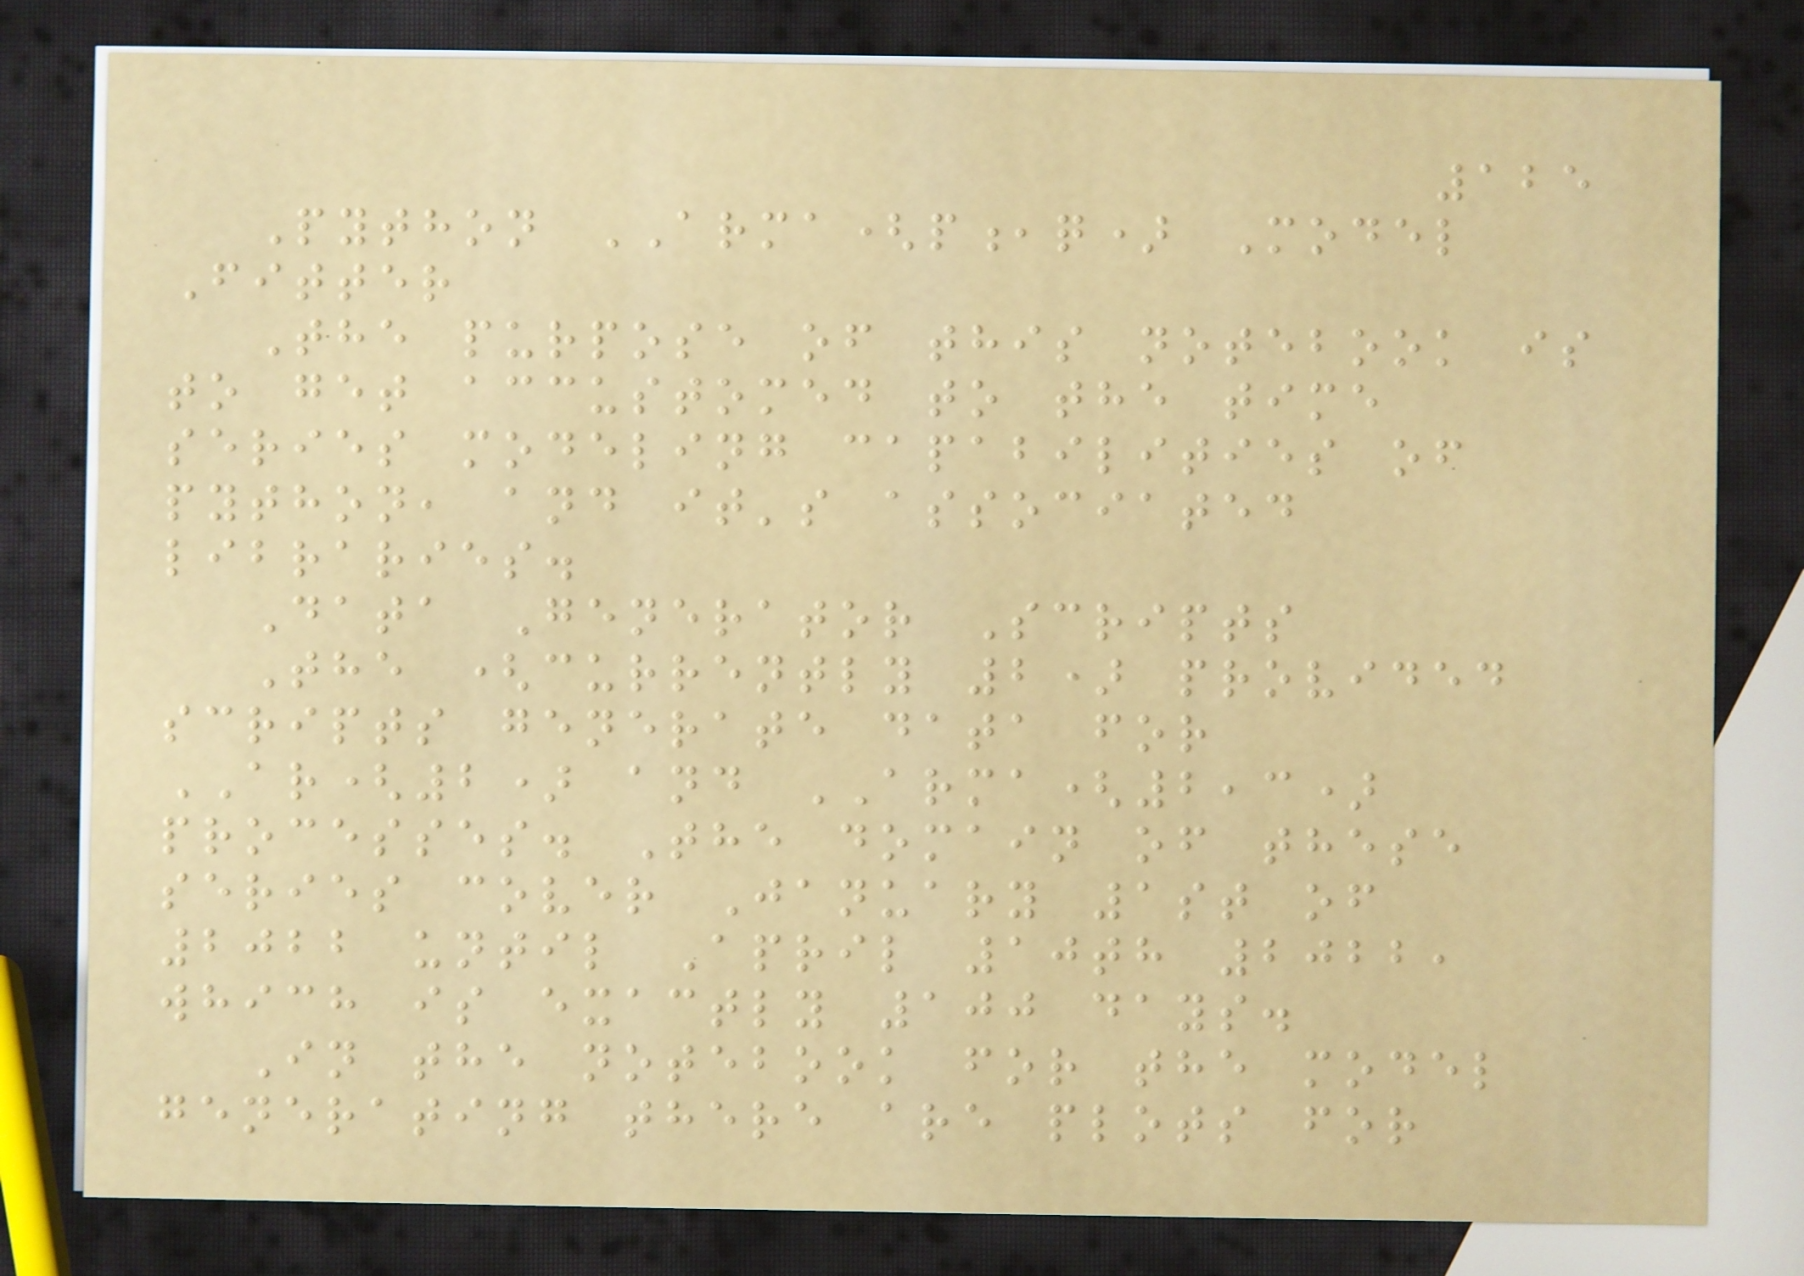125
Python ARMA(p,q) Model
Fitter
The purpose of this notebook is
to get accustomed to the time
series modeling capabilities of
python, and it's associated
libraries.
Data Generator Scripts
The (currently 2) provided
scripts generate data for
AR(2) and ARMA(2,3)
processes. The domain of these
series cover January 1st of
2022 until April 10th 2022,
which is exactly 100 days.
In the notebook for the model
generating there are plots for
